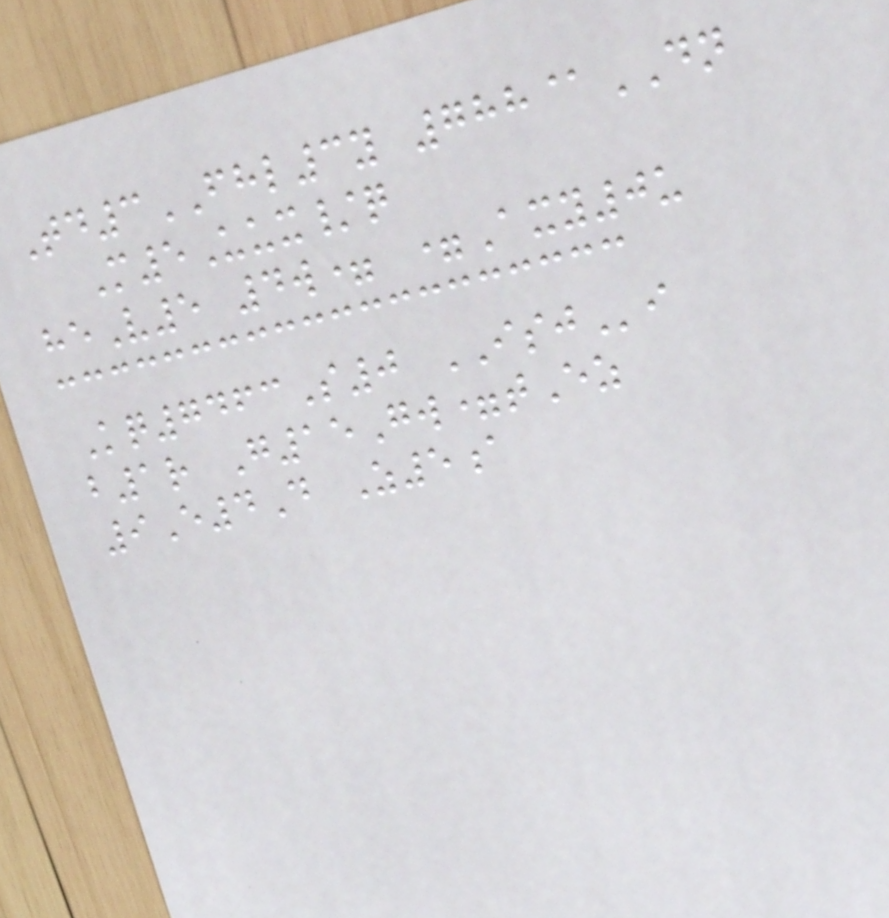Td3FHL3y 788@DN
M5Uux/q
heV5 4w= =Axy0u
Kq7463S0 ISJi
b1r G15Gw=tEz
9E4D Z5a
